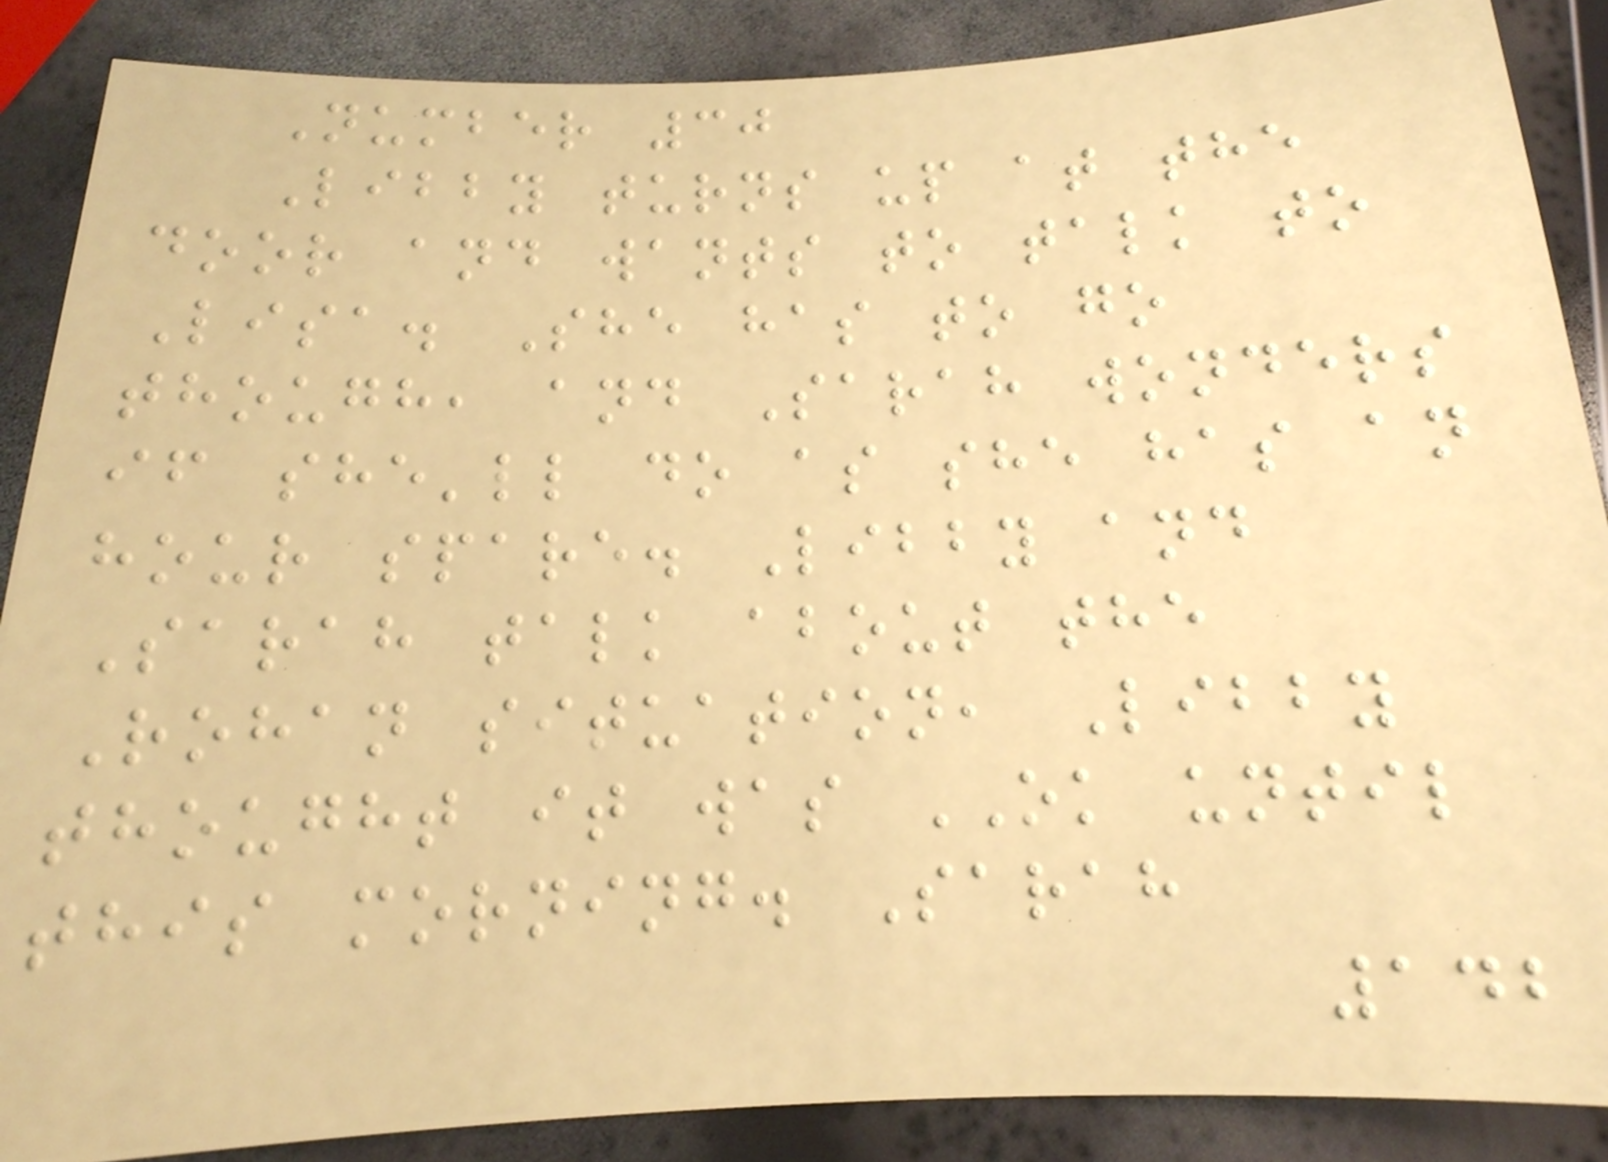Number 30
Libby turns up at the
door and wants to talk to
Lisa. She has to go
though, and Sarah wonders
if she'll do as she has an
hour spare. Libby and
Sarah talk about the
Rohan situation, Libby
thought it was OK until
this morning. Sarah
142
